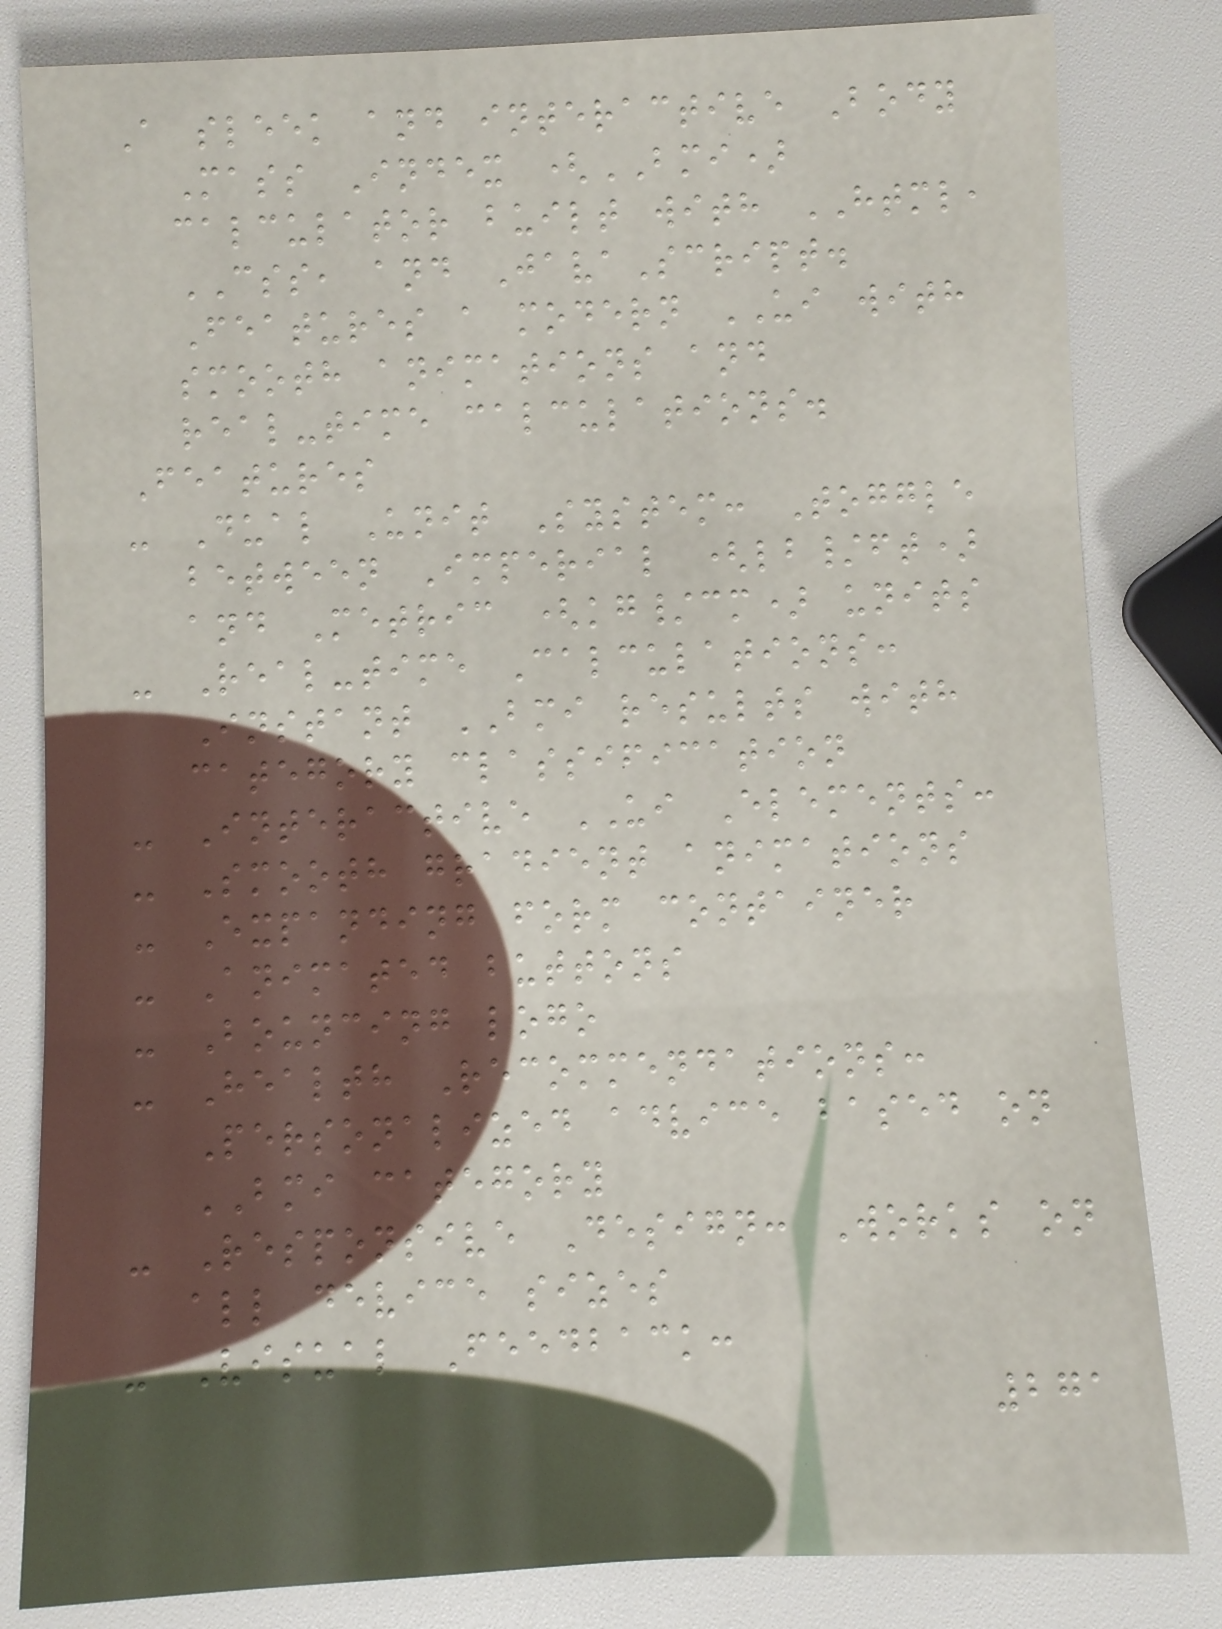A sleek and interactive Body
Mass Index (BMI)
calculator built with HTML,
CSS, and JavaScript.
Features a modern UI with
smooth animations and
real-time calculations.
Features
- Dual Unit System: Toggle
between Imperial (lb/ft)
and Metric (kg/cm) units
- Real-time Calculations:
Instant BMI results with
category classification
- Interactive UI Elements:
- Smooth gradient animations
- Expanding form container
- Animated buttons
- Bouncing logo
- Health Recommendations:
Personalized advice based on
BMI category
- Responsive Design: Works on
all device sizes
- Visual Feedback:
271
